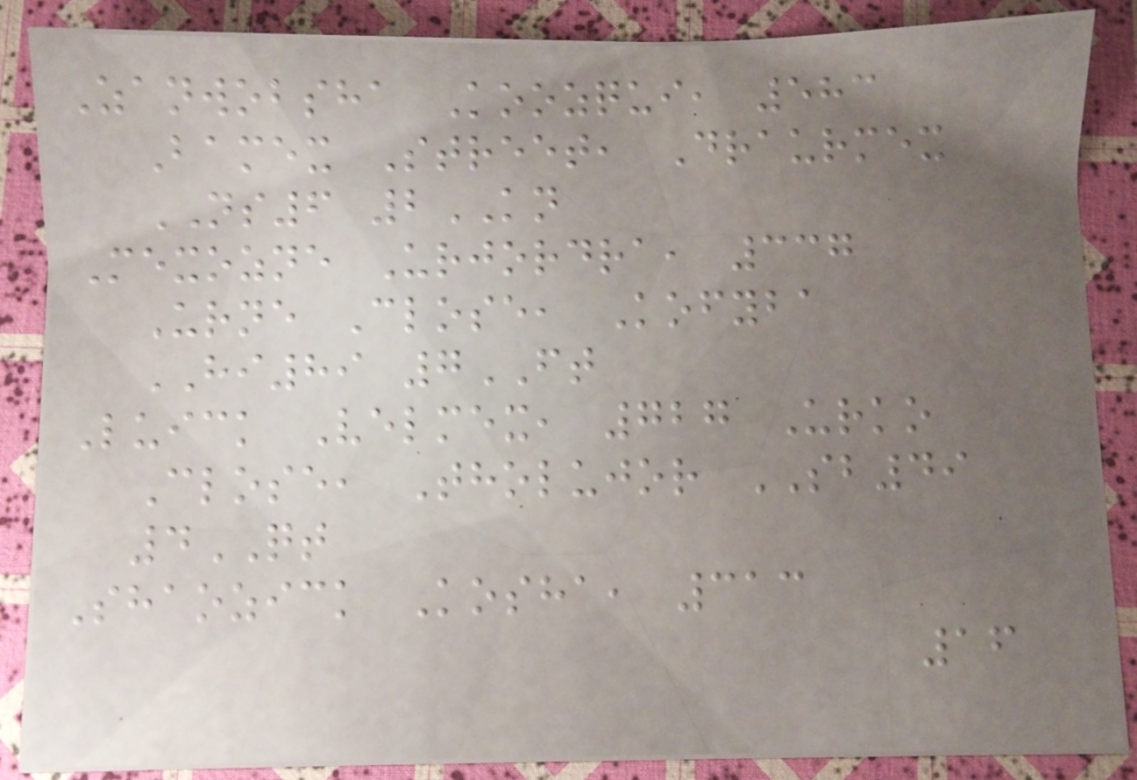Zanwobsha Koozqui, 583
Bamex Street, Draurmex
NS6 2KN
Mexozne Urjordra, 337
Urne Close, Kofyba
HI89 7FT
Luick Velmex, 727 Urko
Close, Tholujor SB49
4QT
Shaozick Kosha, 313
16
